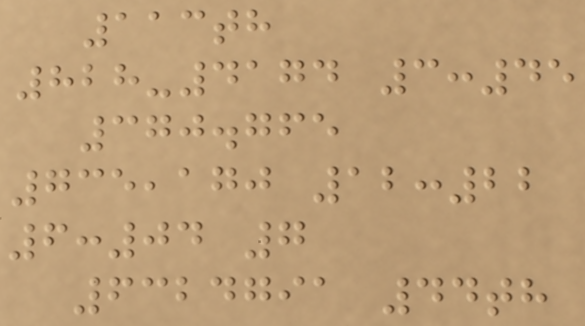113th
828-4174 3:45
370.765
735,170 12:22
6:04 7
6324791 44th
